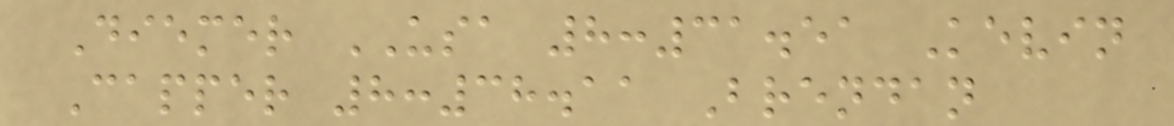Diemer USA 8:31.51 Kevin
Capper 8:38.11 Brendan
